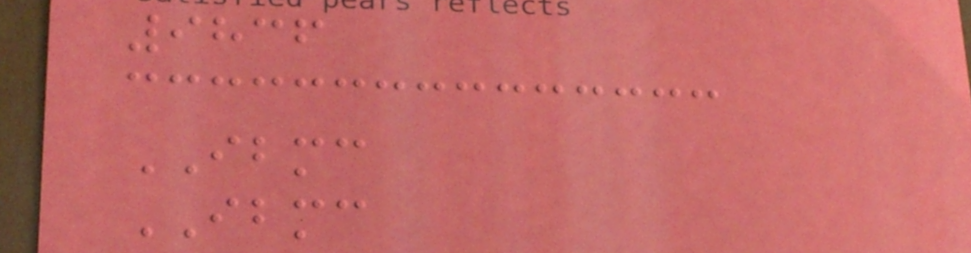9836
IBMC
IBMC
